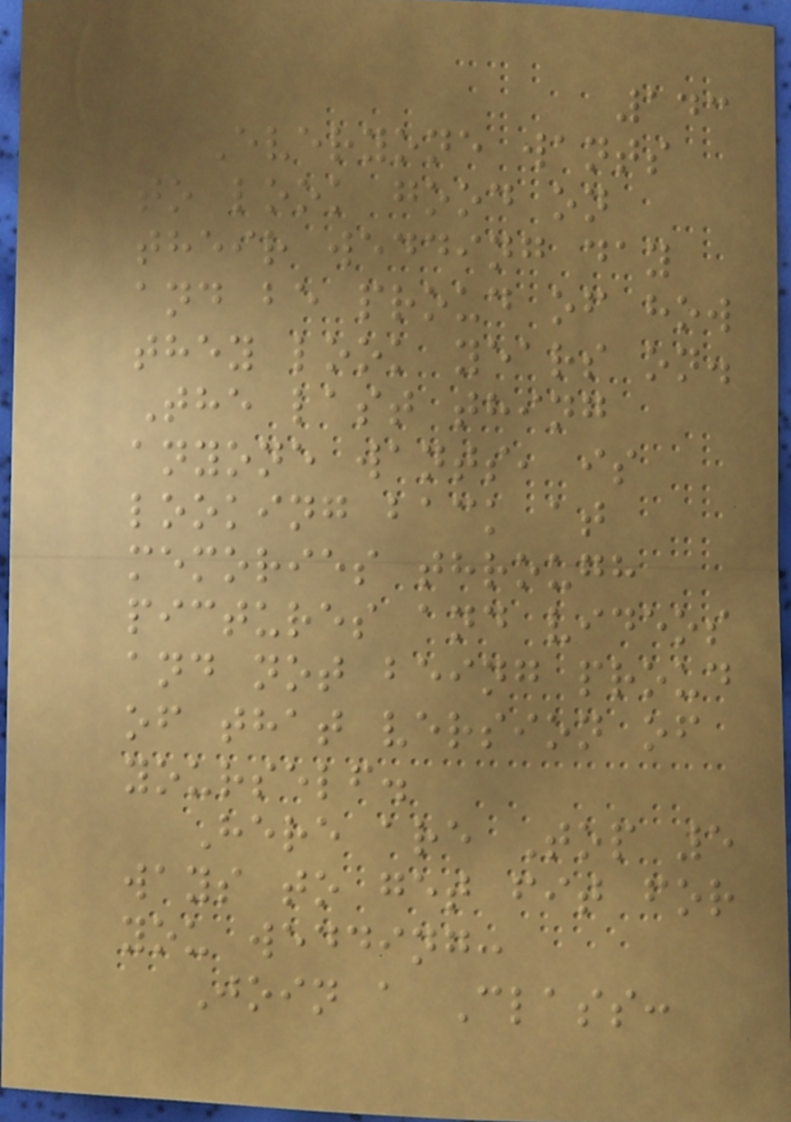143
Everyone wants
to look good on
their wedding day
and be proud of how
they look years on.
The last thing
anyone wants, is
looking back at
memories through
pictures and videos
and not being proud
of that version of
yourself.
Here are Top 5
ways to get fit for
you wedding:
Join a Class:
